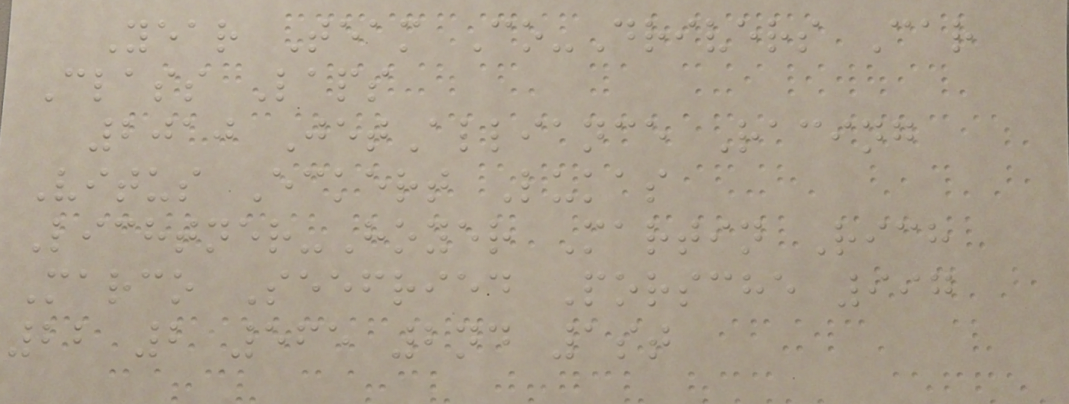Year Team Co-Drivers Car
Class Laps
2010 JetAlliance Racing
Vitus Eckert Lukas
Lichtner-Hoyer Martin Rich
Marco Seefried Porsche 997
22 2 565 2nd 1st
